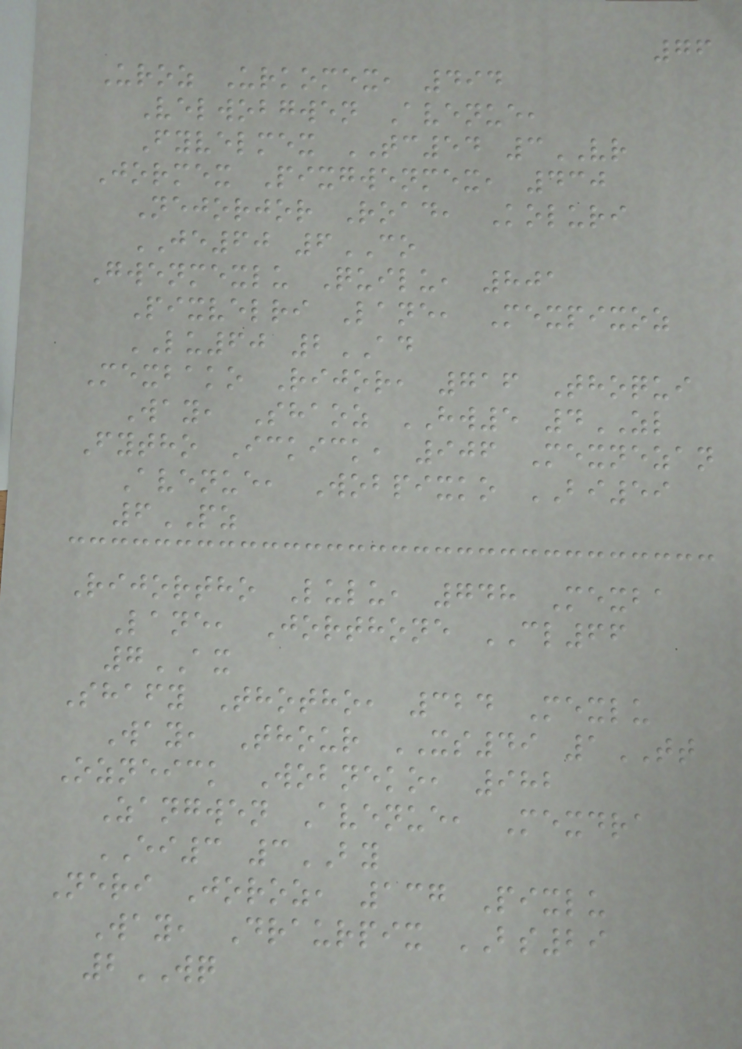76
Uroz Urkomex, 494
Velwobgwen Avenue,
Fyvelmex TC54 3VR
Jormex Pixgwenmex, 430
Nejorjor Road, Koluri
JE60 6CO
Gwenmexlu Quilu, 801
Pixvelri Lane, Mexpixoz
LU60 2AD
Mexbako Rijor, 716 Thoqui
Way, Shaoz HW5 4ZL
Fytho Ickick, 906 Mexnezan
Avenue, Wobpixko BI59
6PZ
Rijortho Lulu, 748 Mexba
Lane, Jorthone CL66
7AX
Shafy Thotho, 324 Mexlu
Way, Thour XS49 1TT
Ozneick Wobneko, 982
Zangwen Avenue, Mexdra
EI3 3BY
Neri Joroz, 137 Pixlu
Way, Draurpix BS29
2WQ
